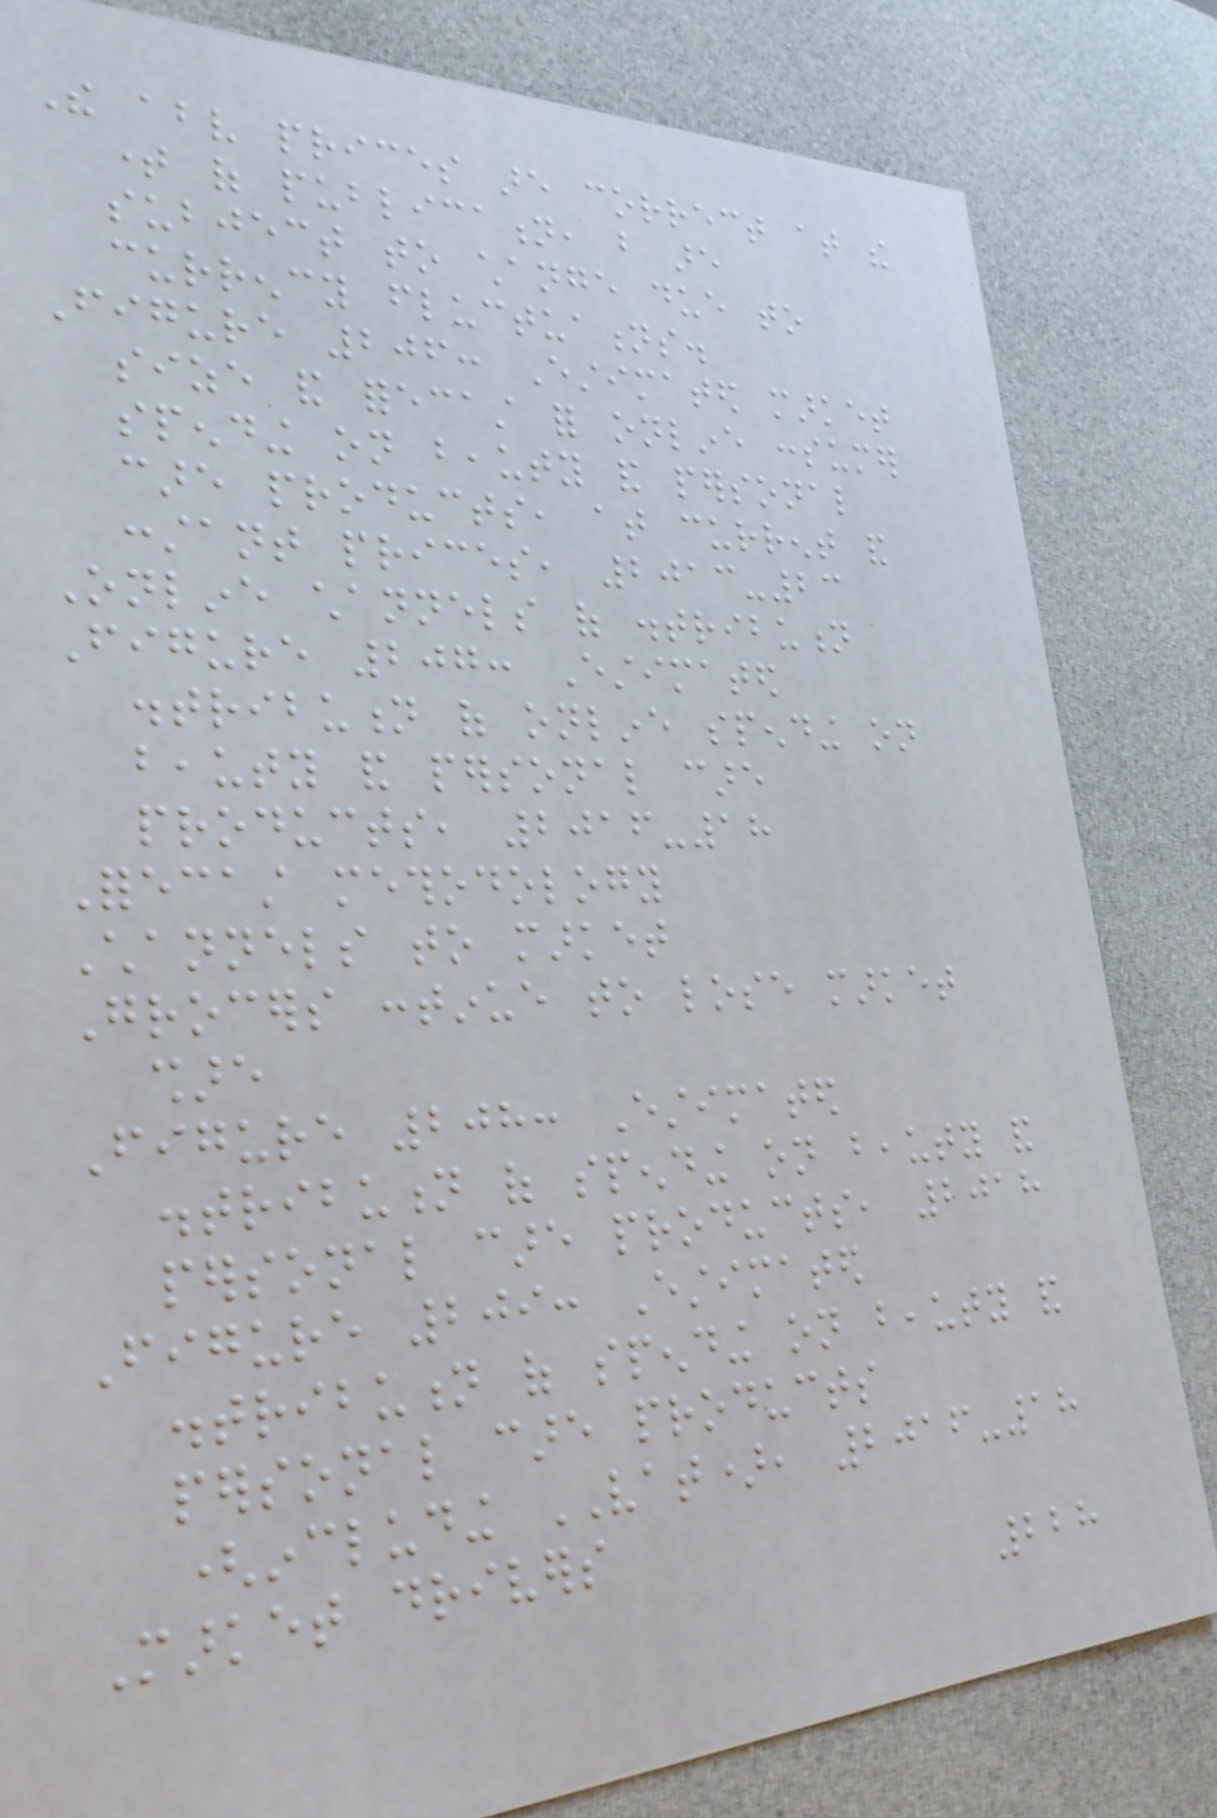The above prices are correct at the
time of publication, but are
subject to change due to
currency fluctuations.
Figure 206: Estimated market
size and forecast for online consumer
spending on beauty and personal
care products, at current and
constant prices, 2013-23
Online channels of distribution
Figure 207: Estimated
distribution of online spending on
beauty and personal care
products, 2016-18
Forecast methodology
Channels to market
Grocers continue to lose market
share
Figure 208: Estimated
distribution of spending on beauty and
personal care products, 2018
Figure 209: Estimated
distribution of spending on beauty and
personal care products
(including VAT), 2016-18
Market drivers
228
